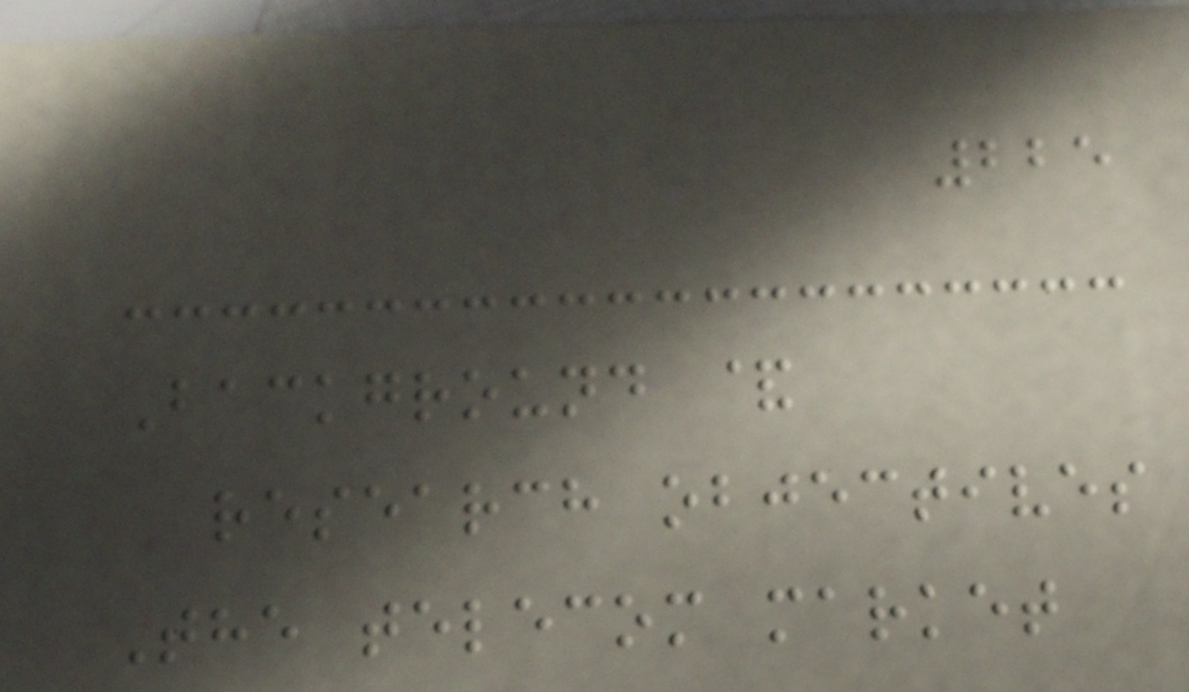225
Background &
research objectives
The telecom market
